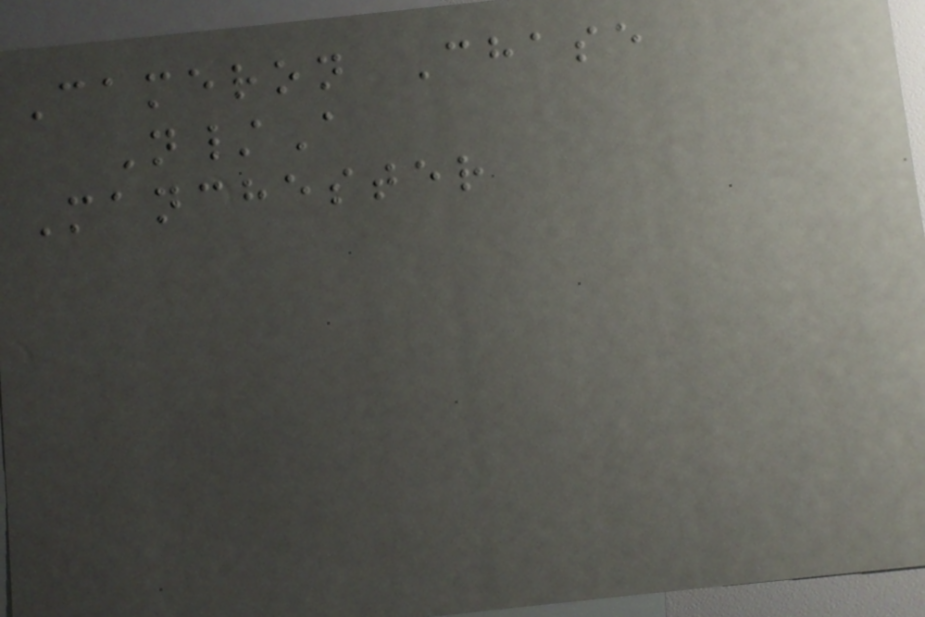Cameron Chase
N/A
Manchester
